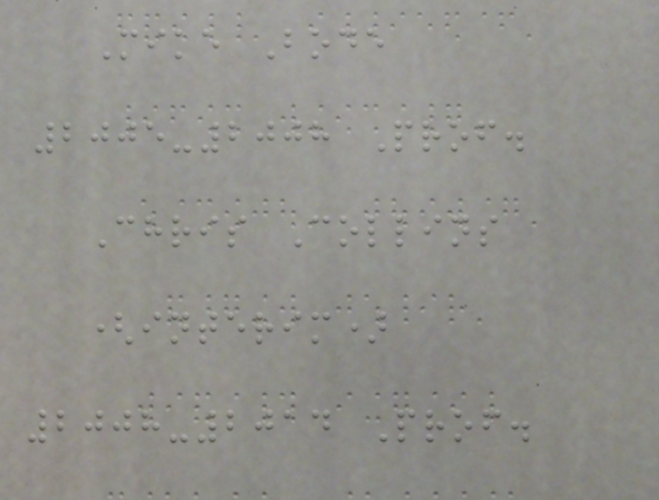Mike Bode
2005-2008 Prof.
Chris Collins
(interim)
2008-2014 Prof.
